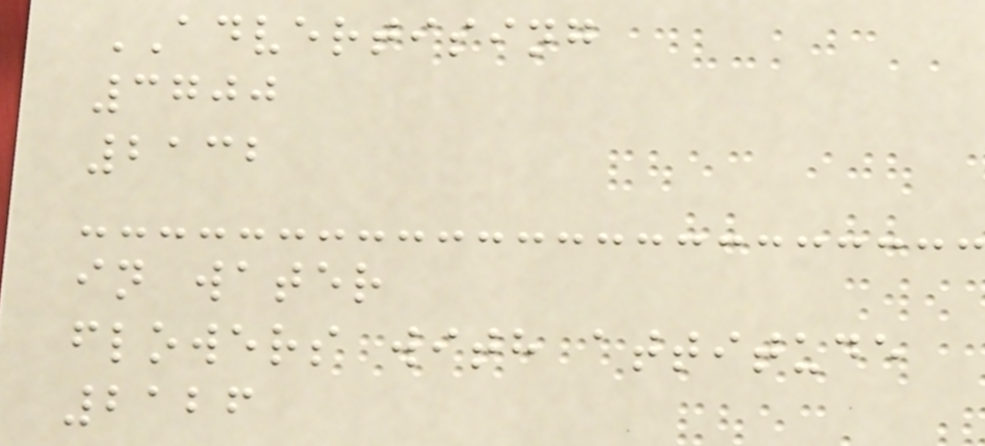ADVERTISING
3700
2132
in water
flowers with attitude
2126
